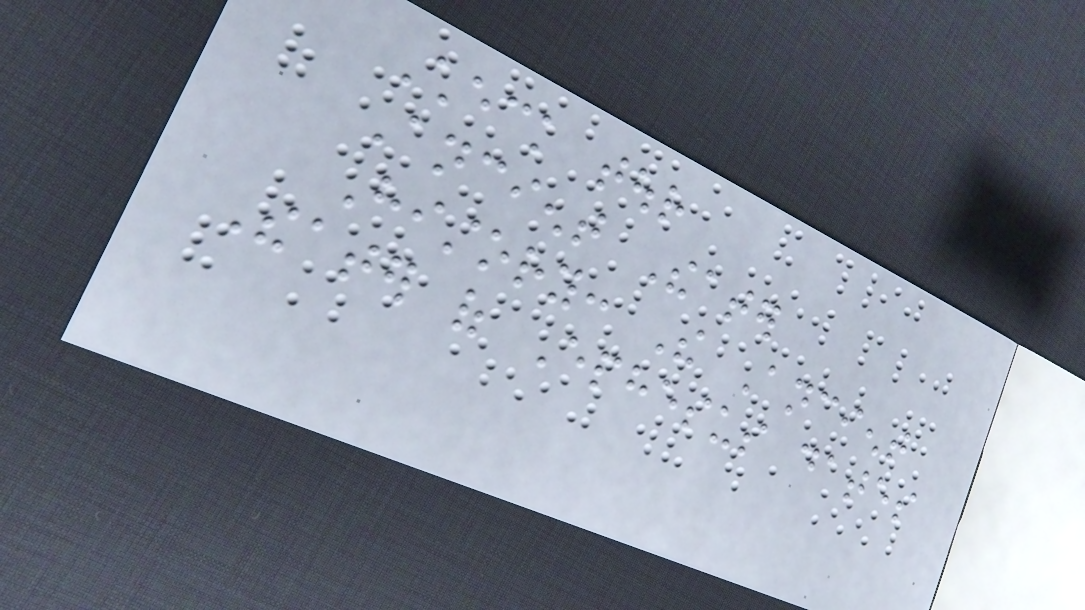Check tour
Ancient Theater
History: The Ancient
Theater of Ephesus dates
